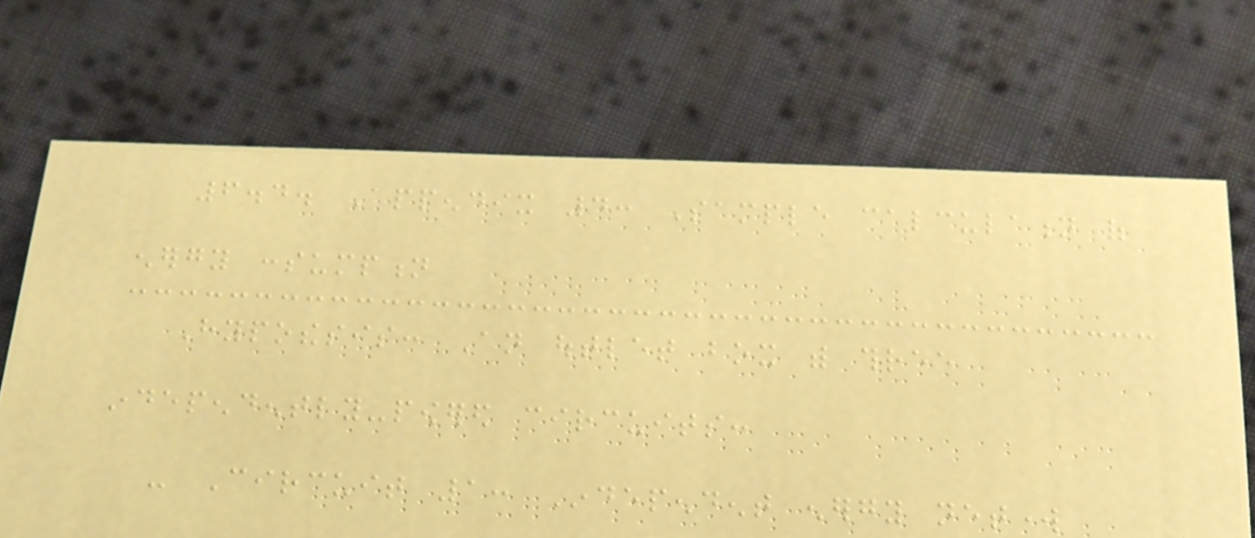6.4. Appendix 4: Sample calculation of
energy consumption
Hypothesis: An outlet box with three
independently-powered circuits:
- Circuit 1: Independent energy network
